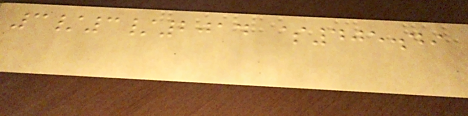3/3/2014 $405.49
